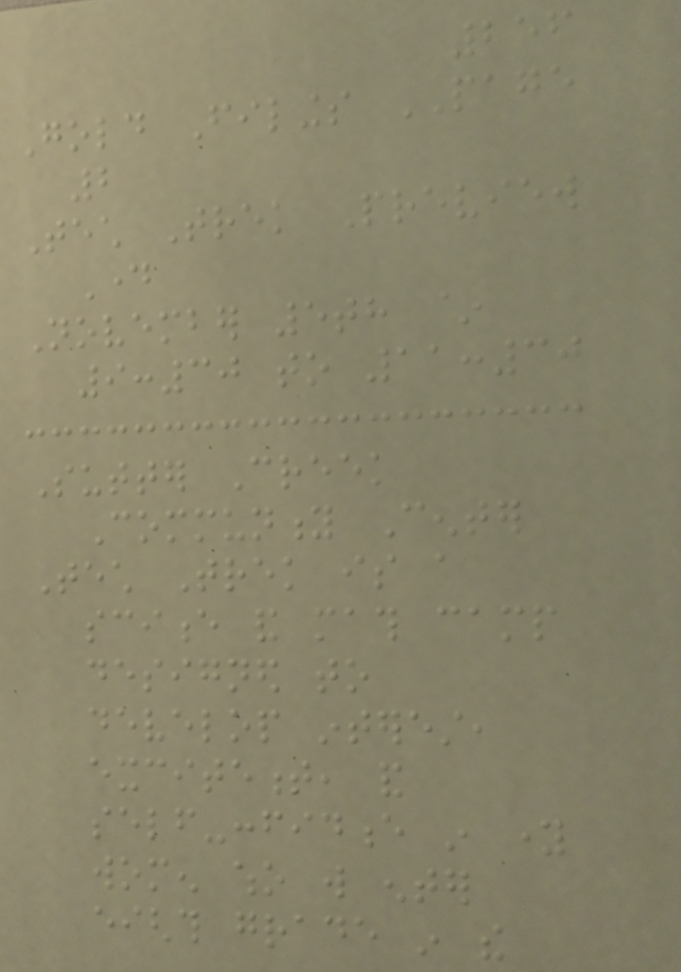256
Gold Filings PAGE
2
Tech Trek Preview
Day
November 5th ~
9:30 to 11:30
Sutter Creek
Community Center
Tech Trek is a
science and math camp
designed to
develop interest,
excitement, and
self-confidence in young
women who will enter
eighth grade in the
